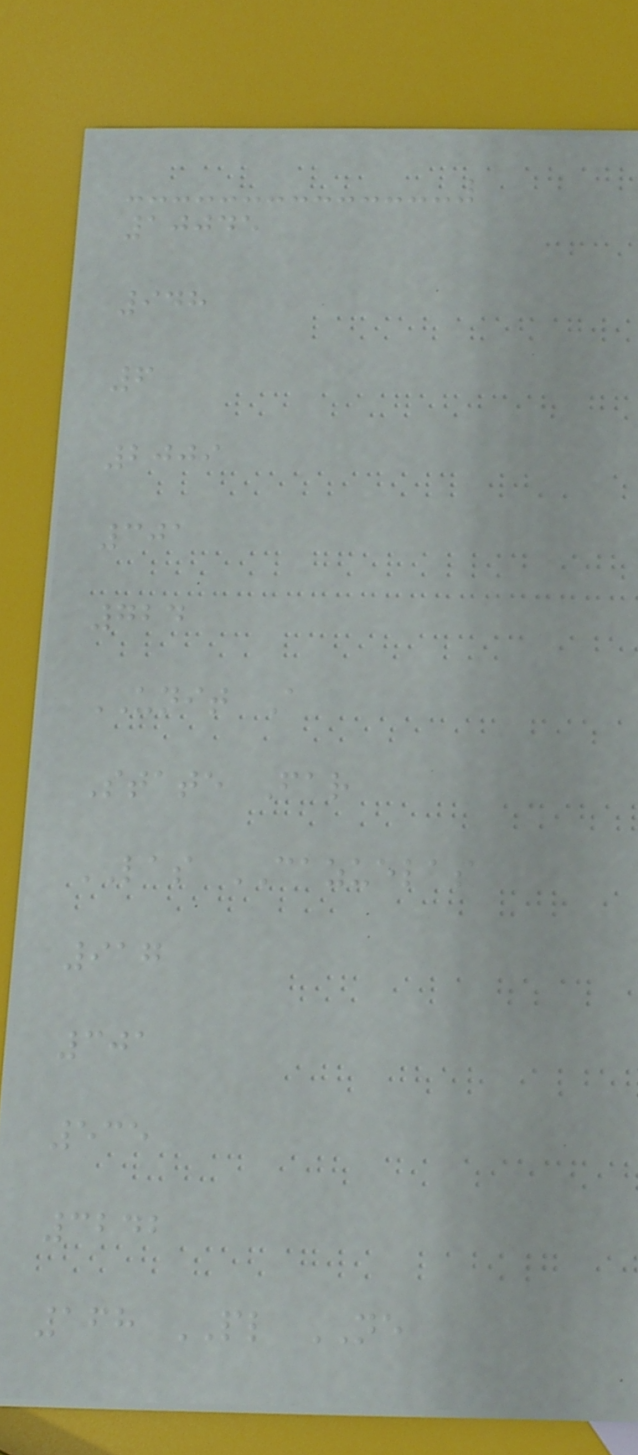10045
948
6
2009
301
724
UNIT A
State Far
LAS CAZUELAS
917
301
535
3242
168 PL NE
